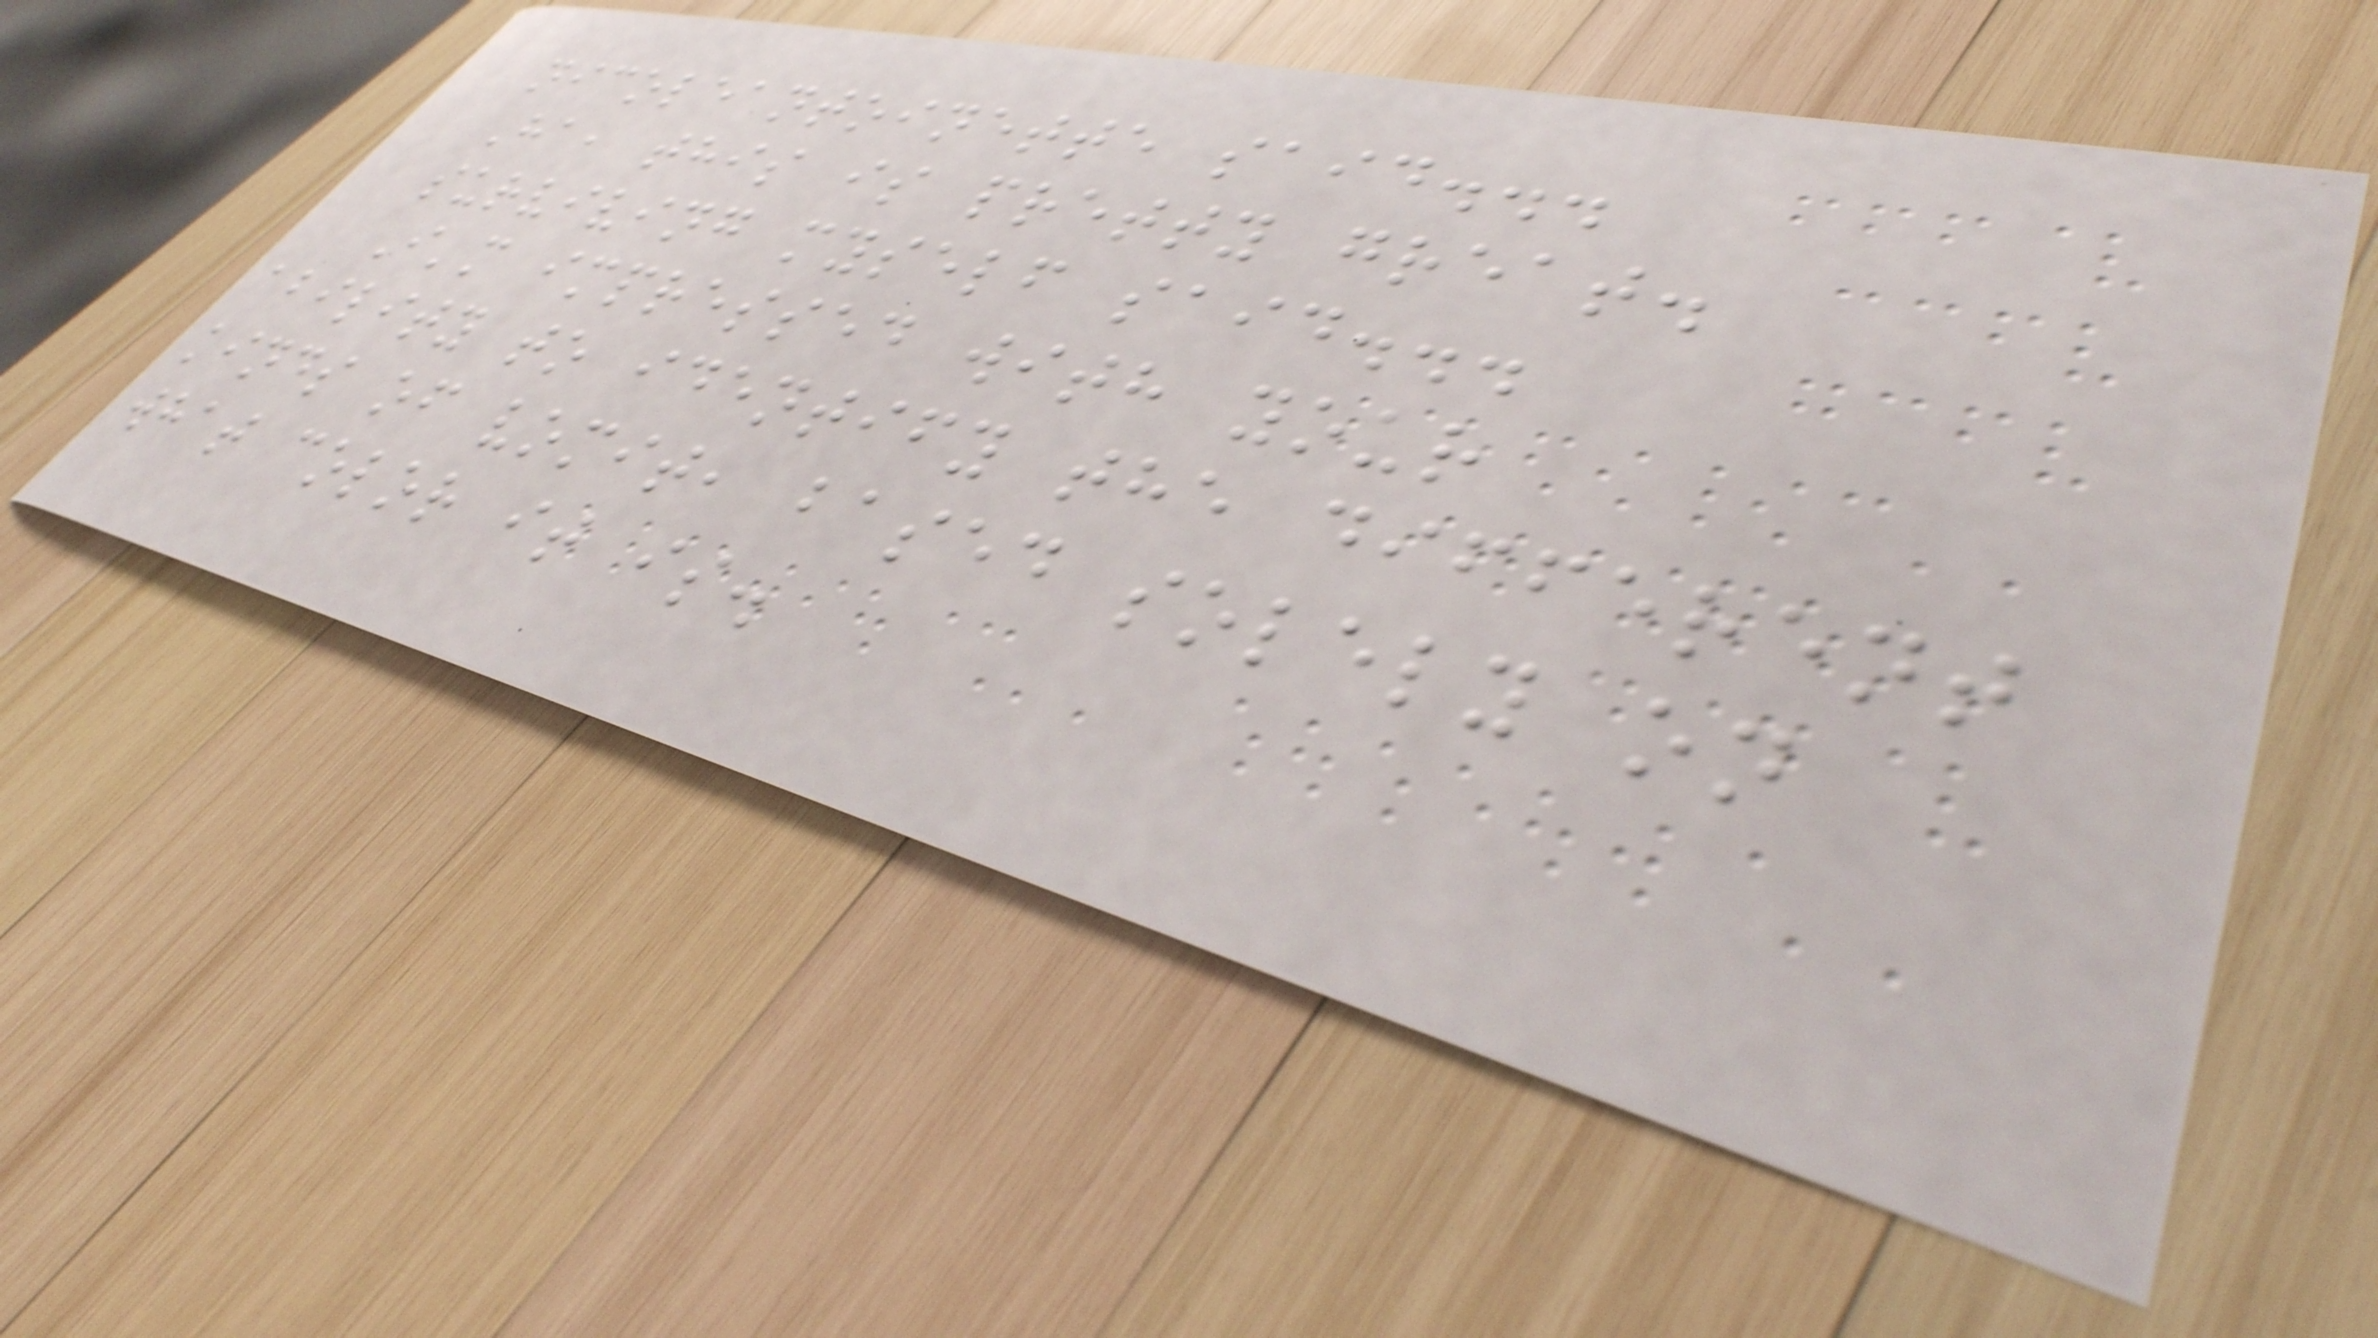nicoleantoinette said...
Ha, this is pretty great.
surviving myself said...
I'm impressed with your
ability to identify the different
kinds of vomit, based solely on
what color it is.
